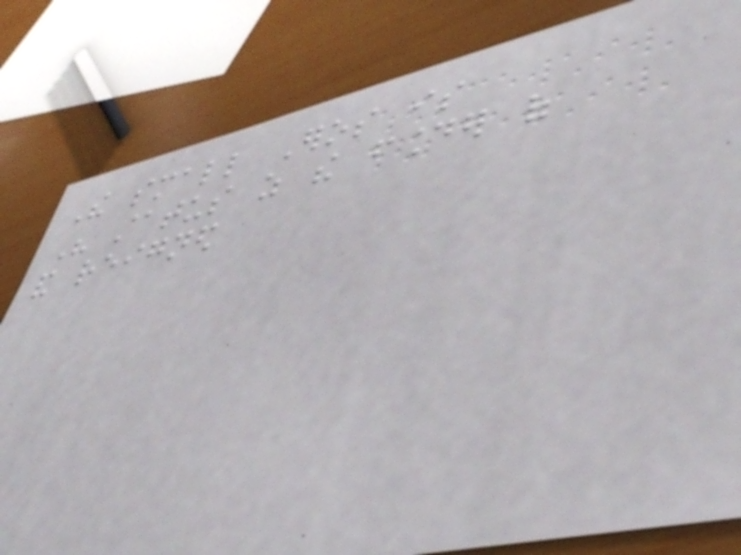The small Eros is
His status as the founder of
and reigned
